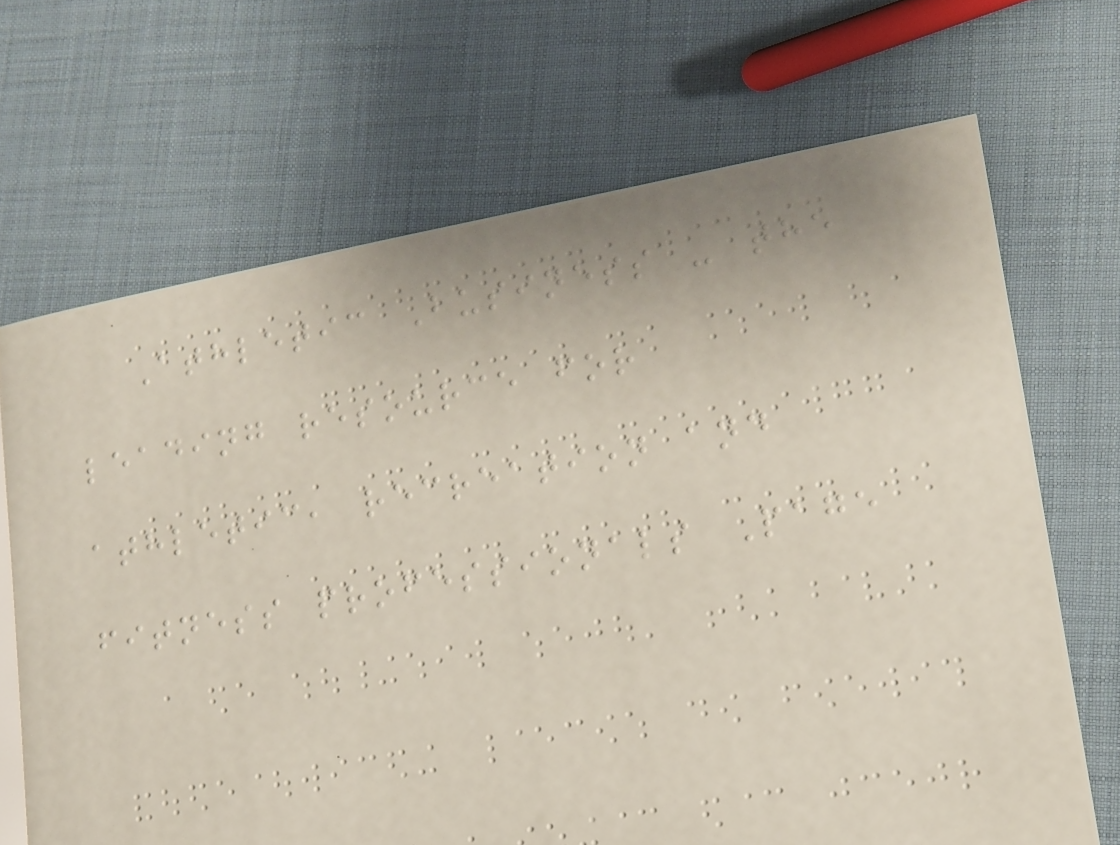Athletic Business - the
leading resource for
athletic, recreation and
fitness professionals Page
